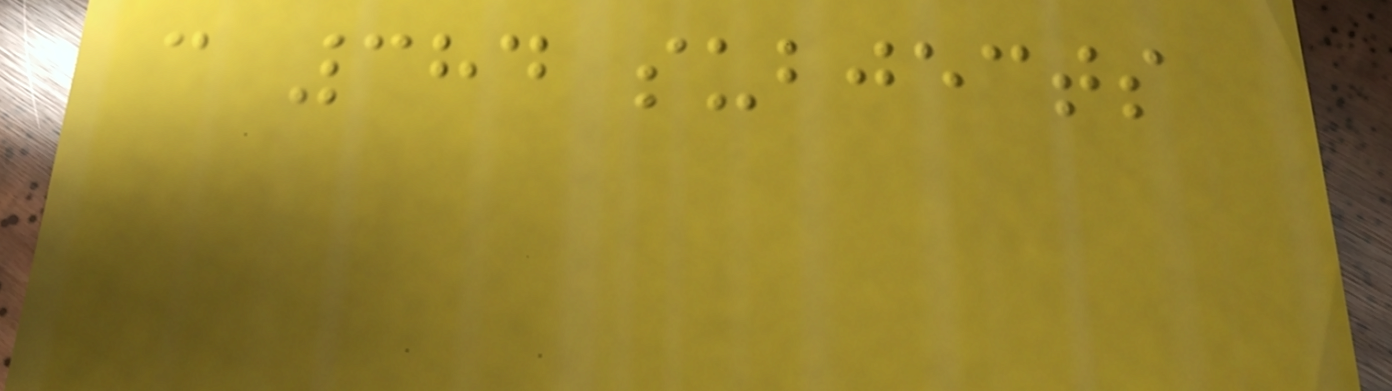c 384 subjects
